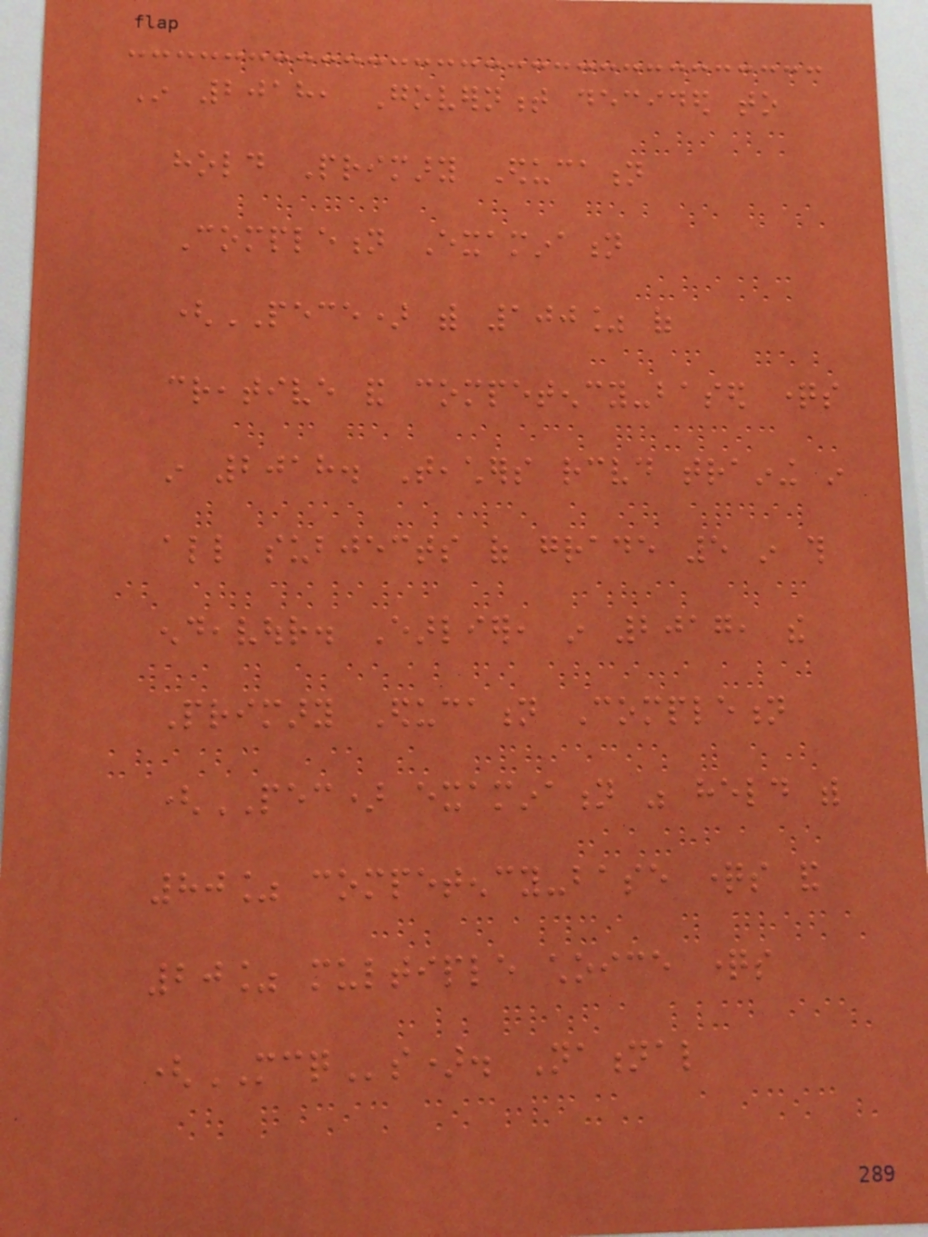In 2018, Government decided to
hold Primary Education
Completion Examination
(PECE) with 100% of
creative and competency-based questions
in 2018. Teachers received training in
all subjects of grade 5 in this
endeavour. Earlier, in 2017, the
Primary Education Completion
(PEC) examination was held with
80% competency-base questions and
20% multiple choice questions
(MCQs). National
